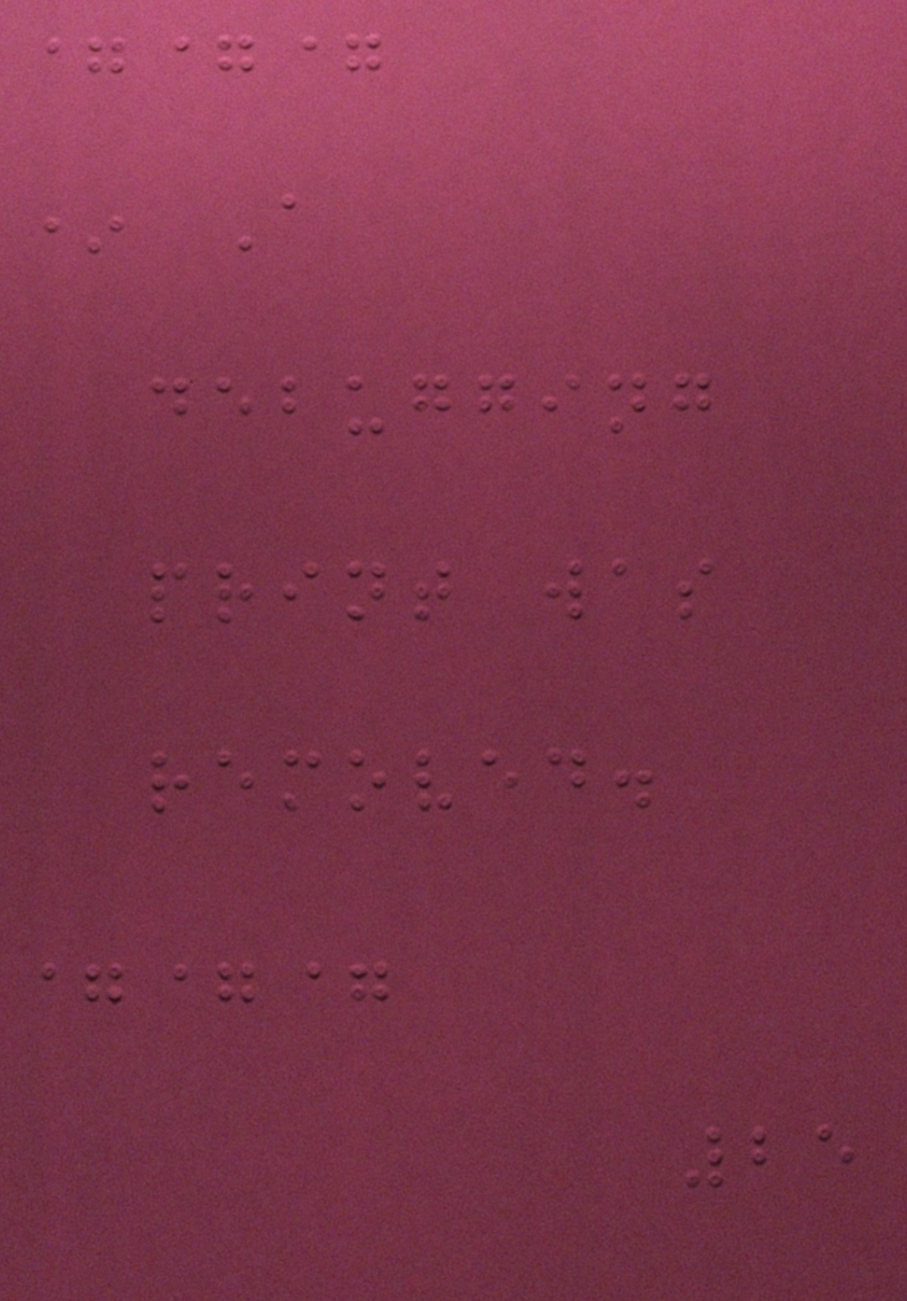===
* A
debugging
print was
removed.
===
25
